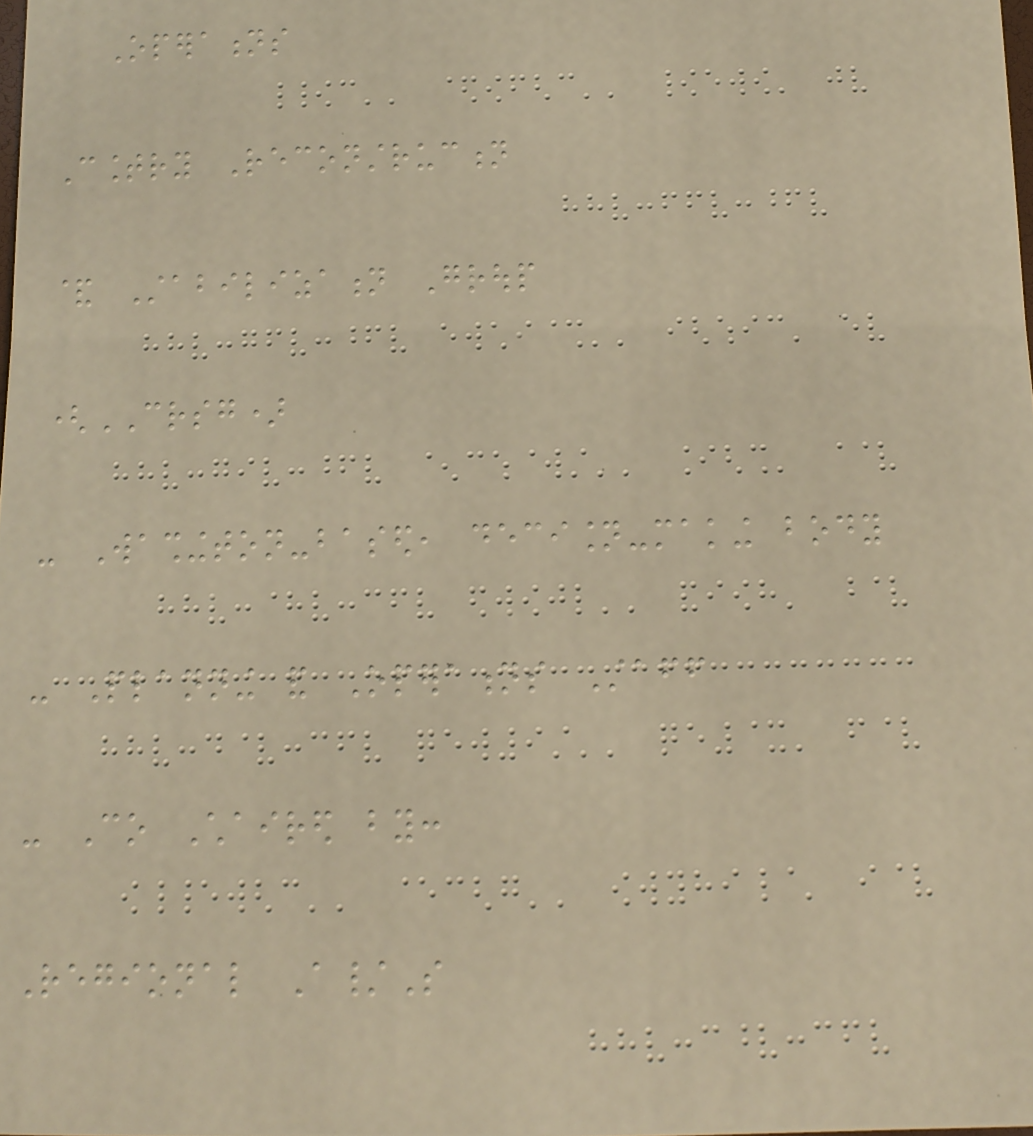Operations
Country Reconstruction
& Stabilization Group
(CRSG)
- Washington-based, decision-making body
- Planning and Operations Staff
- Co Chaired by:
Regional A/S
